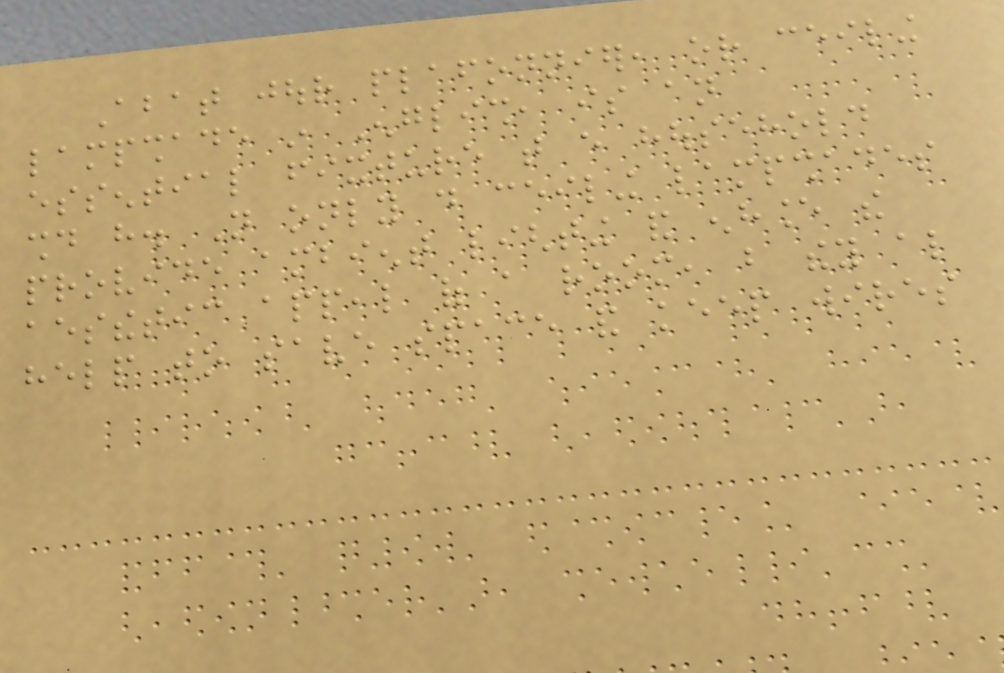Abat jour plafonnier, or ceiling
lampshade in English, is an
essential fixture that every household
should have. Not only do ceiling lampshades
provide ambient lighting and enhance the
aesthetic appeal of a room, but they also
help to save space and keep wires
